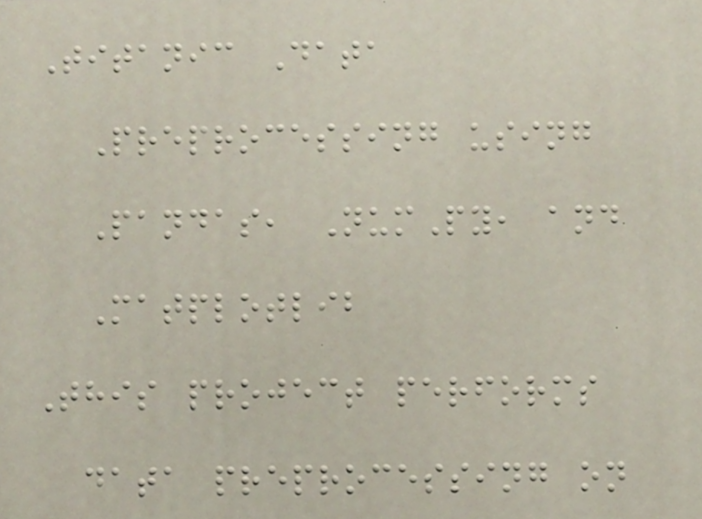Titanic Data
Preprocessing using
Pandas, NumPy, and
Matplotlib
This project performs
data preprocessing on
